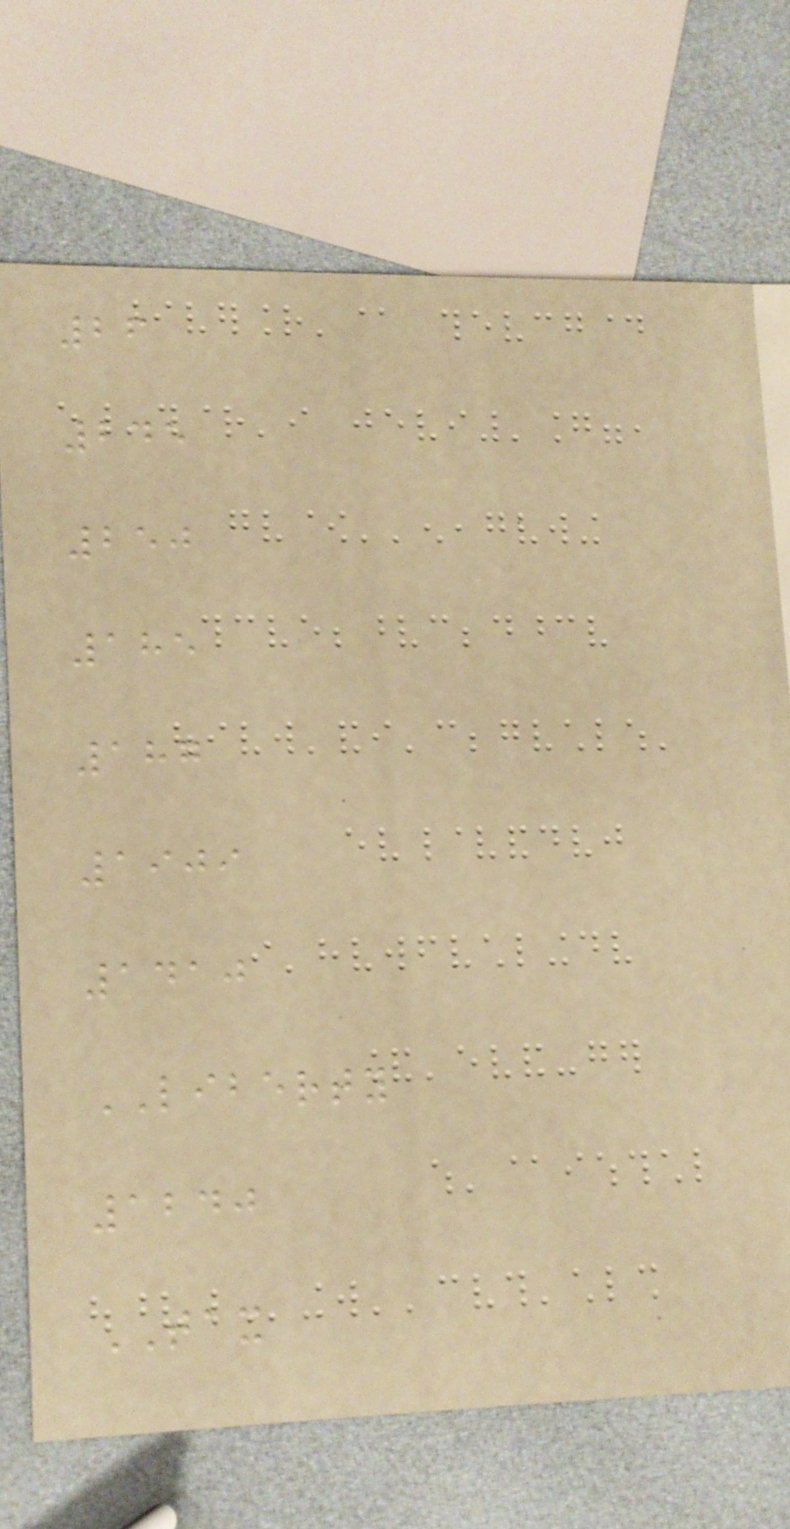26
245
250
185
187
1909
1410
LIBERTY
1240
TAX
